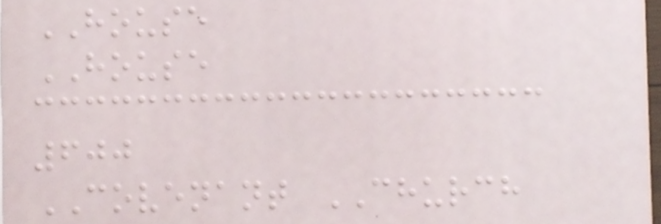HOUSE
HOUSE
600
COVENANT CHURCH
